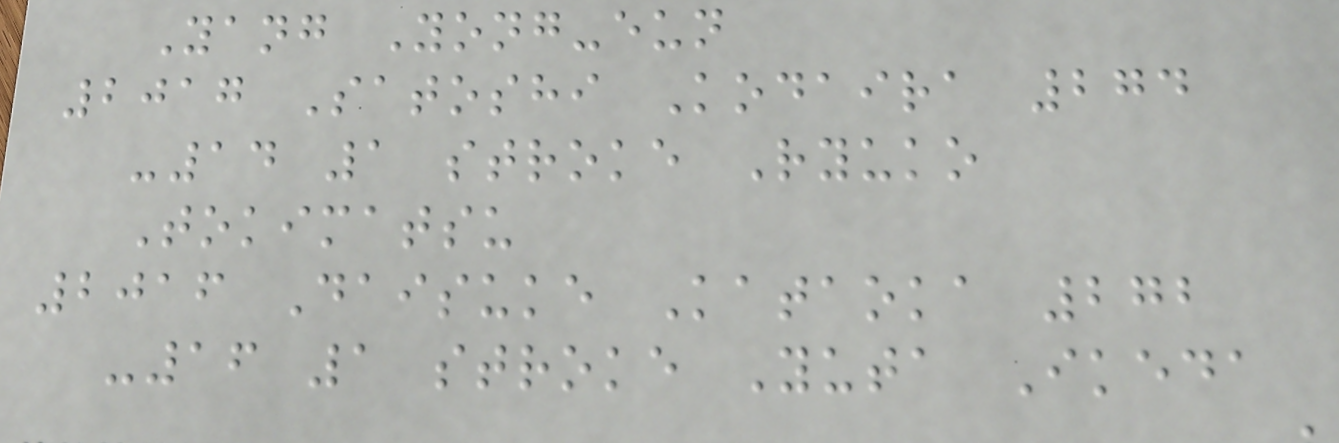Yang Yong-eun
2017 Satoshi Kodaira 274
-14 1 stroke Ryuko
Tokimatsu
2016 Daisuke Kataoka 272
-16 1 stroke Yuta Ikeda
